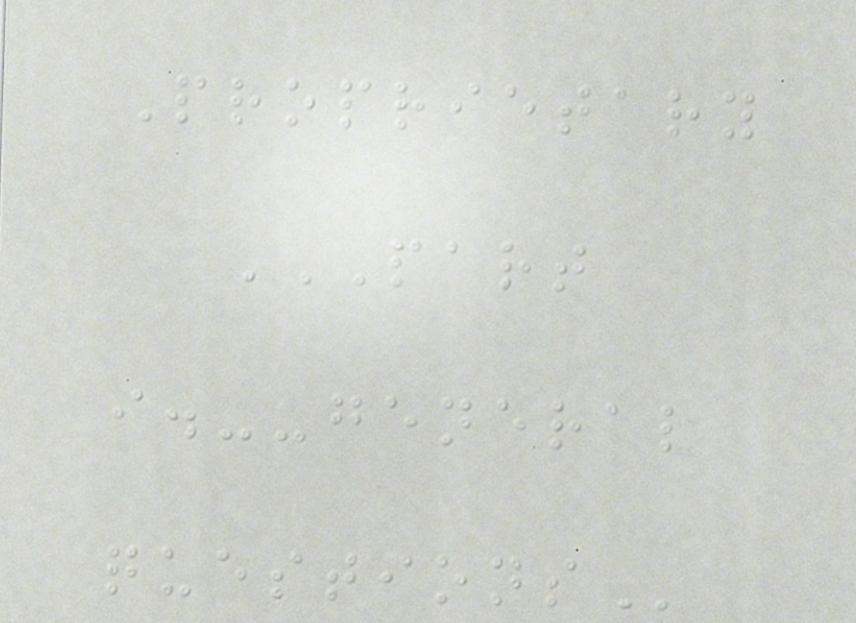Proprietary
PART
I.--GENERAL
QUESTIONS
